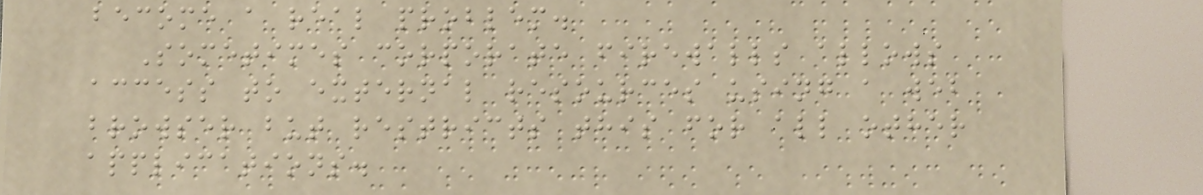become a real problem.
Sometimes corporate firewalls allows
access to external resources using a web
browser but restricts this for all other
applications.
